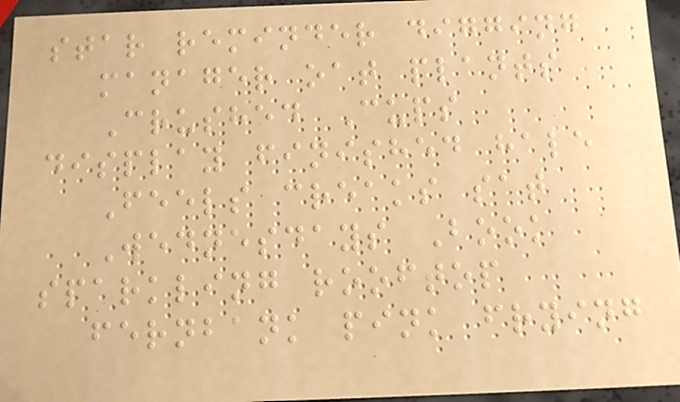star reminder digging
manager oat plants
Crushed Cups
display finished hale
Feels creaks sat
Wednesdays Book
sparkling rooftop
fernbank pink frying
